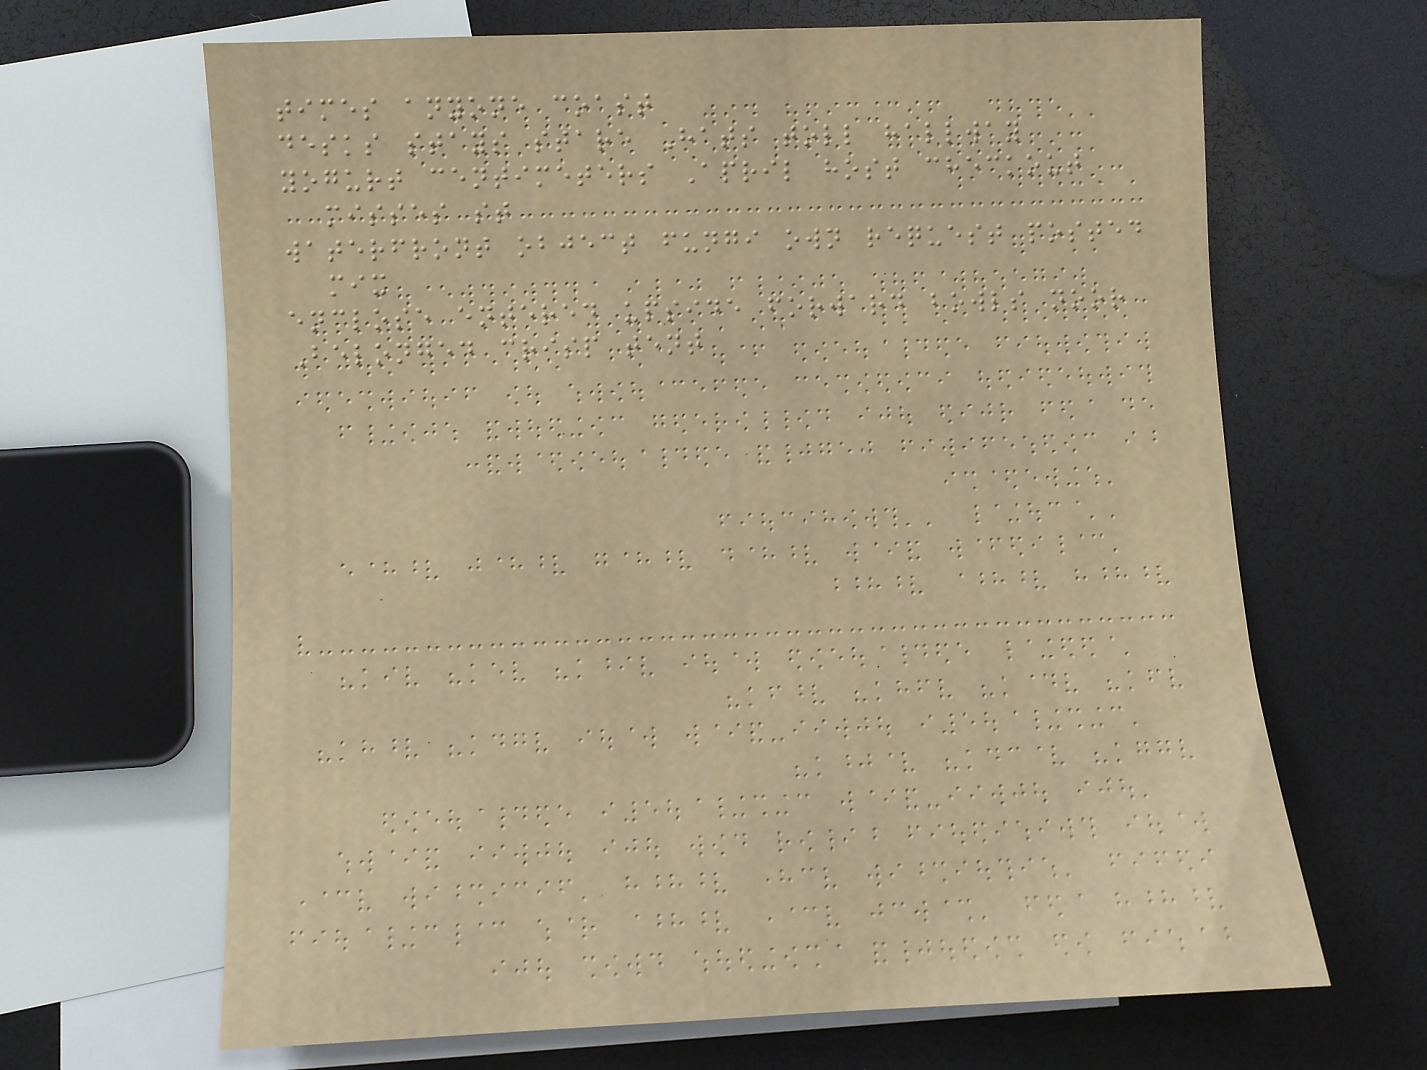times anyone coast
desks stays stare Hats toll hallway
yogurt centimeters April host checkout
misses st
waterfront object fungi own request posted
mix
enclose entered upside forward bowls noor
Belonged crisp tent
